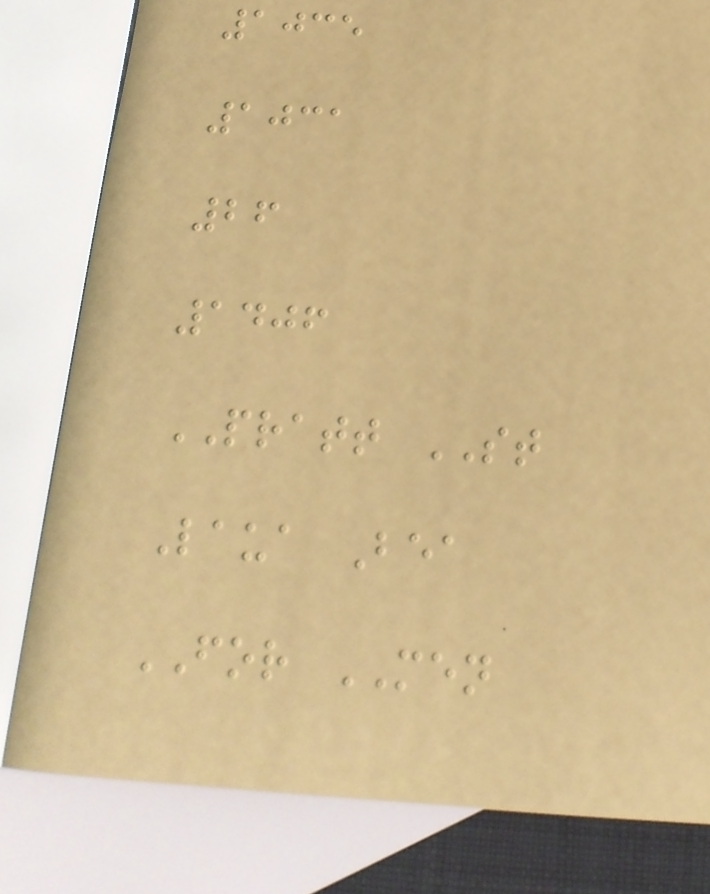1035
1031
26
1406
PRATT ST
Laua Bea
FOR MEN
